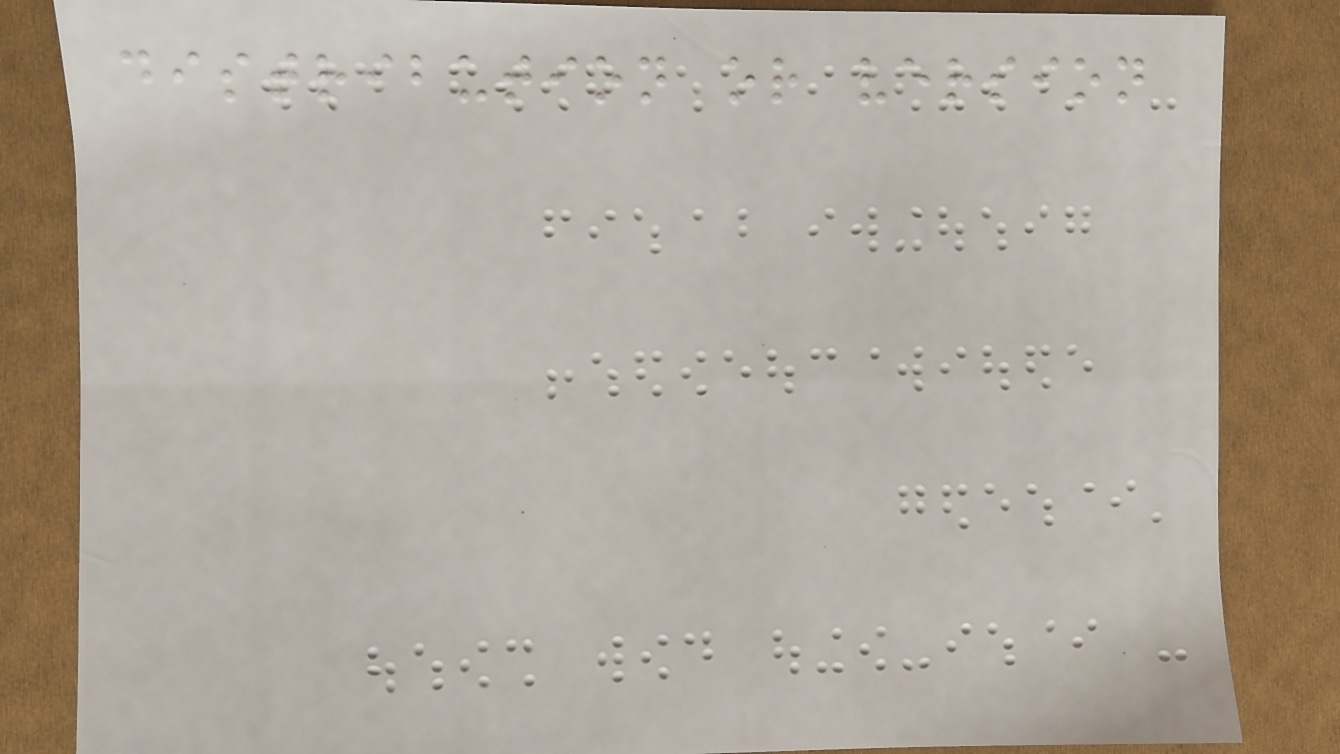distribution or version
